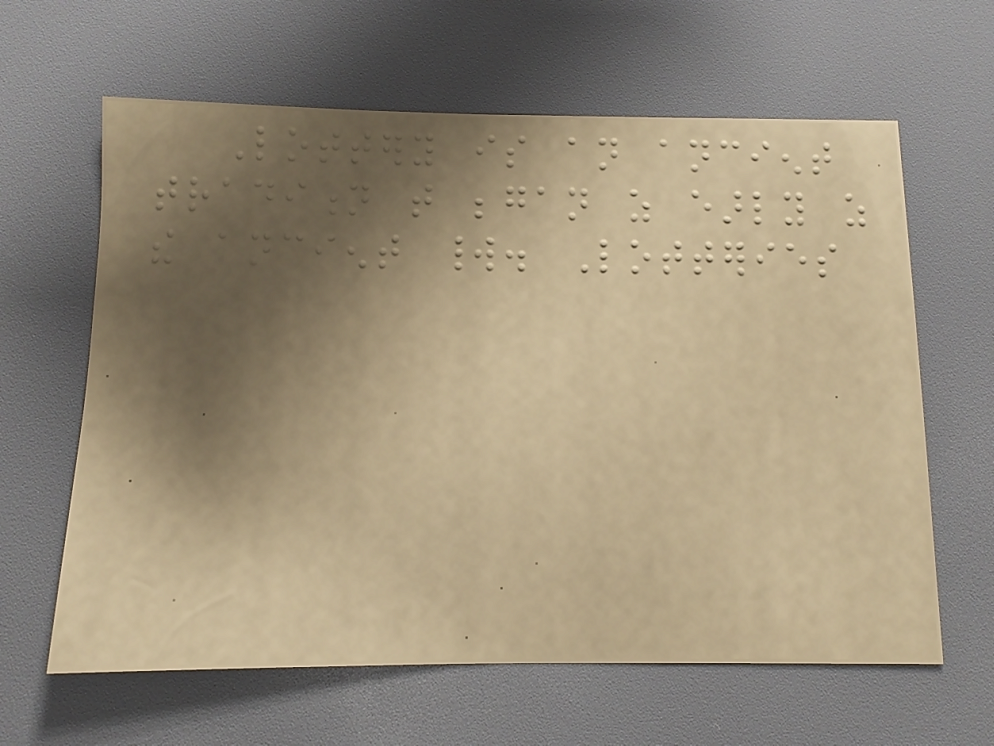Lottery is an ancient
tradition that began as early as
the ancient world. Lotteries
